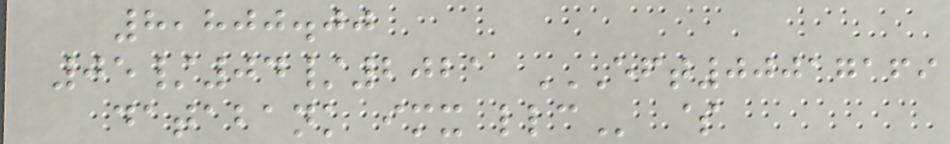8,800.00
05/04/2021 EFT00017169
DATABANK IMX LLC $
